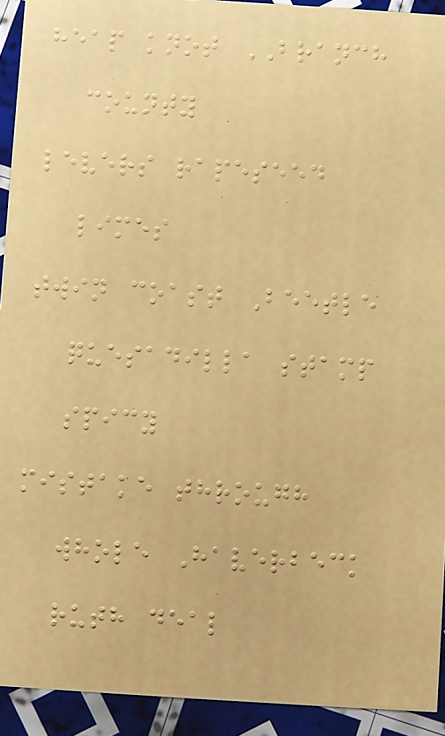heap knot BRANCH
county
levers rapeseed
limes
twin coast Beetle
quesadilla stamp
spicy
mistake through
whole Haverbeck
ruth deal
